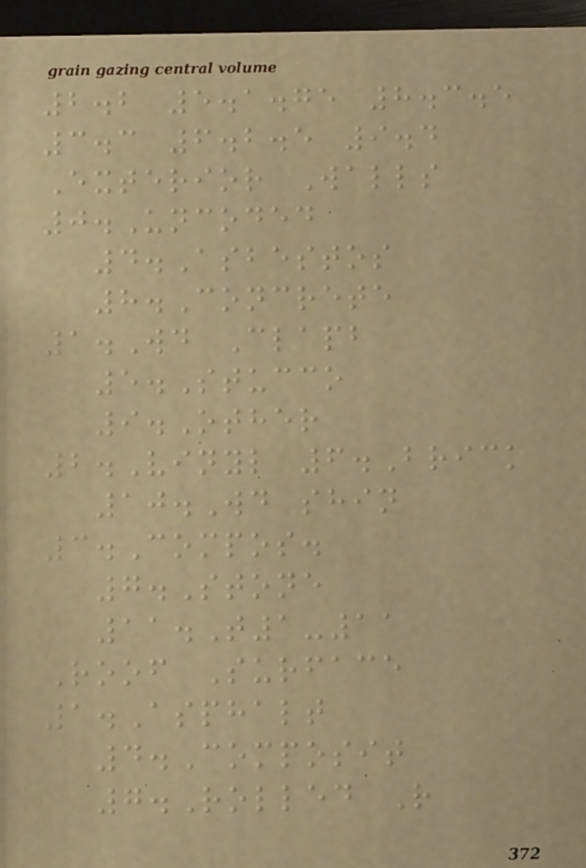2.2 5.1.75 8.3.5
3.3 6.2.5 9.4
Exterior Walls
0.Uncoded
4.Asbestos
8.Concrete
1.Wd Clapb
5.Stucco
9.Other
2.Vinyl 6.Brick
10.Wd shin
3.Compos.
7.Stone
11.T1-11
Roof Surface
1.Asphalt
4.Composit
7.Rolled R
